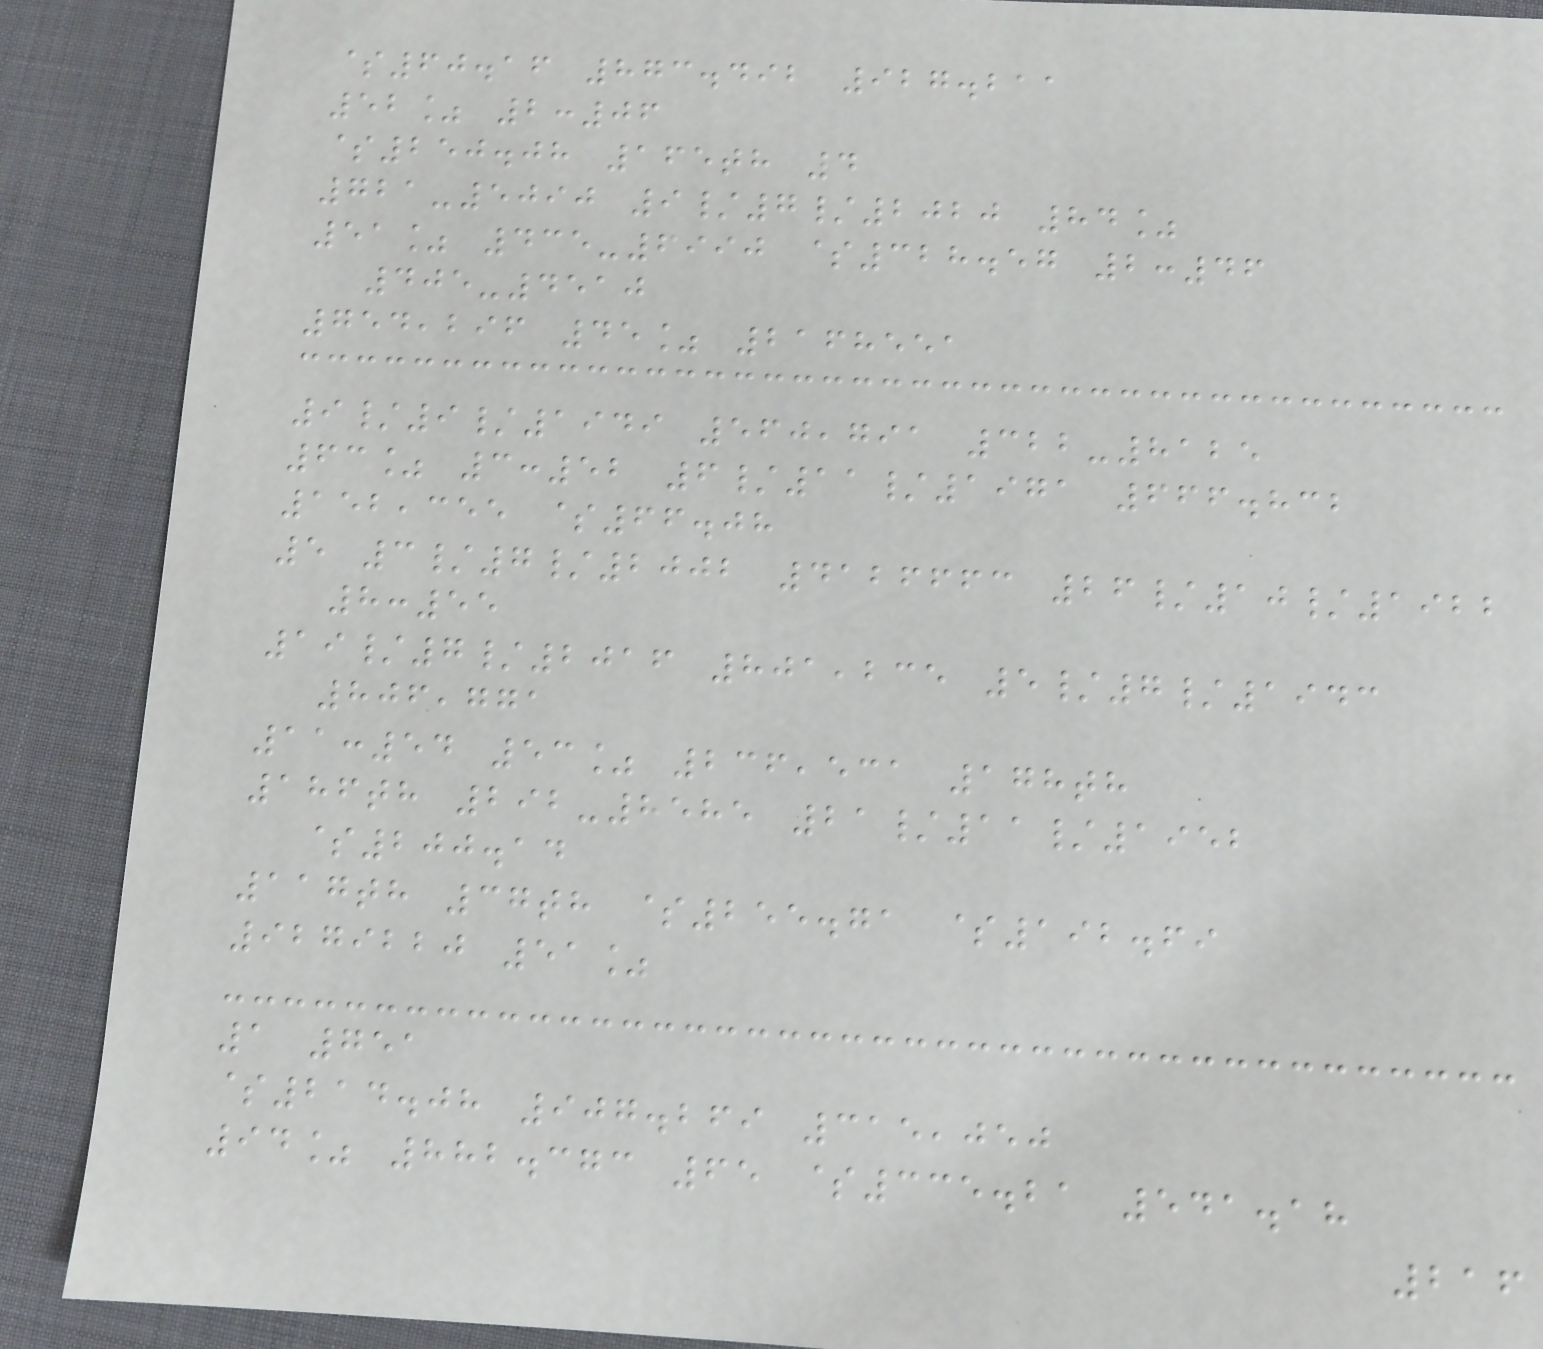$60.16 873.492 927.211
52% 2:06
$250.08 165th 4
721-5090 9/7/2020 84%
51% 435-6990 $328.57 2:46
405-4510
754,296 45% 2168551
9/9/1949 560,791 322-8125
63% 3:52 6/11/1971 666.832
152,355 $66.08
5 3/7/2002 4126663 26/10/1922
8:55
19/7/2016 801,235 5/7/1943
806,771
11:54 53% 236,531 178th
186th 292-8585 21/11/1952
$200.14
117th 37th $255.71 $192.69
9279220 51%
1 751
$214.08 907.269 315,050
94% 882.373 65 $335.21 541.18
216
